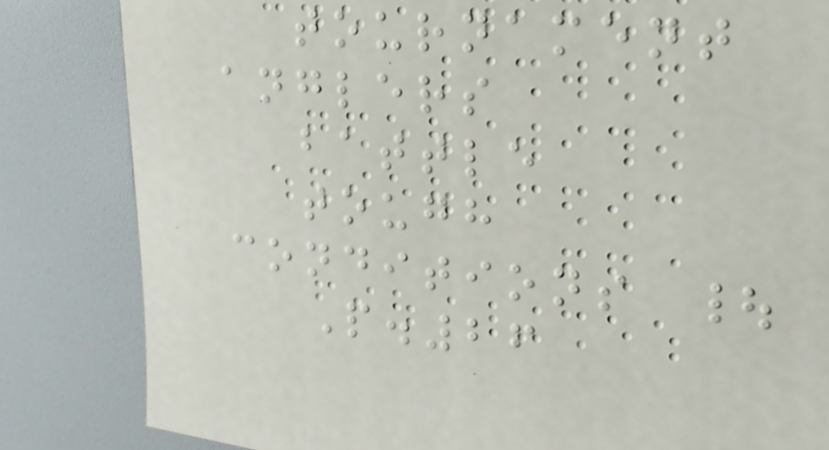tournament
anglers
battle
tough
conditions |
P.26
